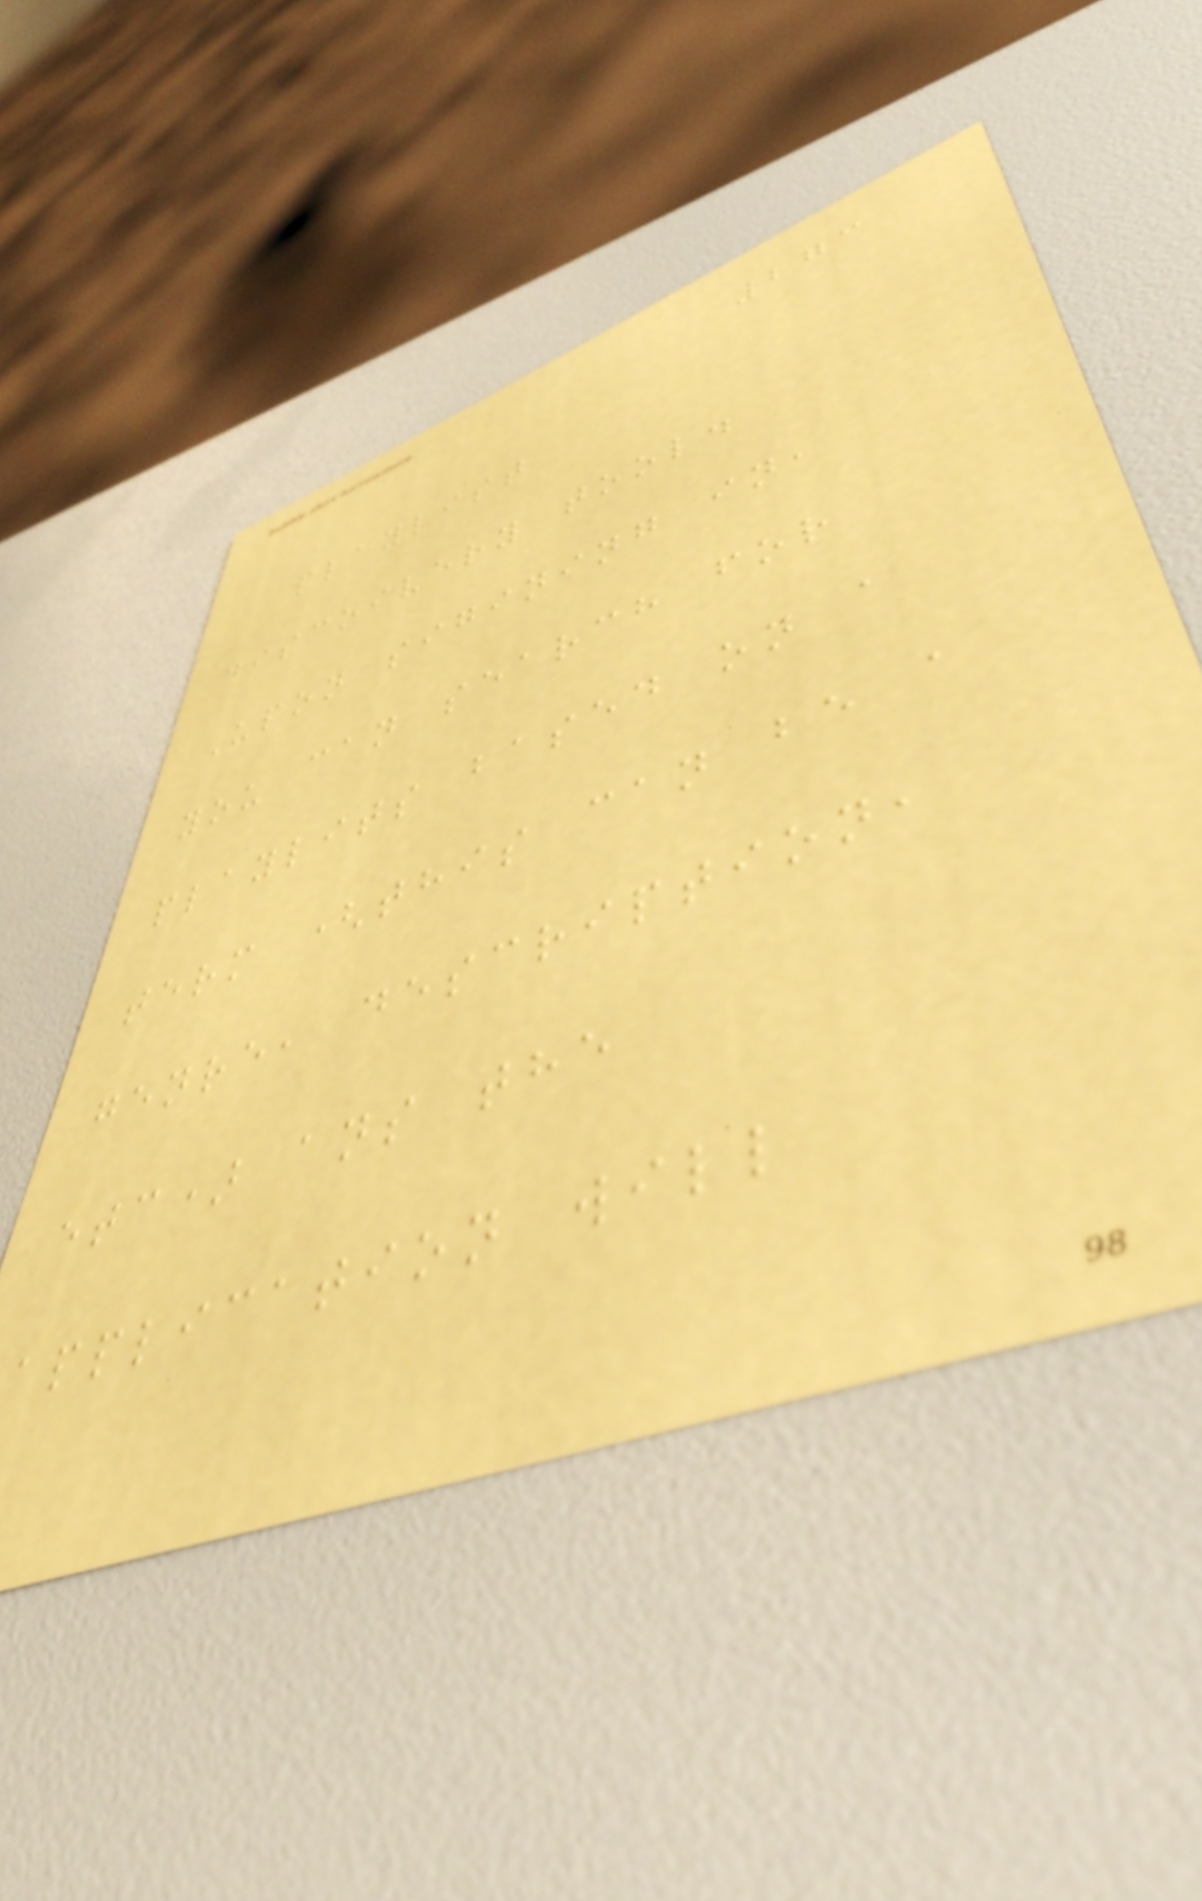273
playlist
discoivery tool.
Upon sigining in,
you can search for
playlits based on a
term (this can be a
genre, description,
etc) ans the
application will
